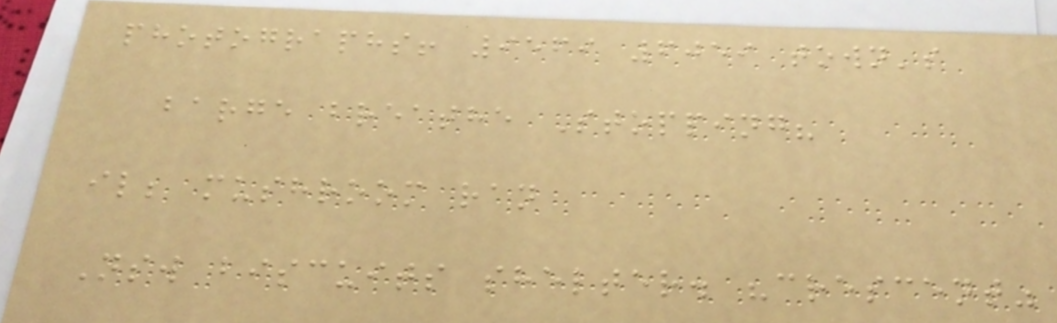photographs! 9569 6059 town's
barge breathe Stopping?
il; mushroom ran
Nsw biscuits shelter. "crescent"
